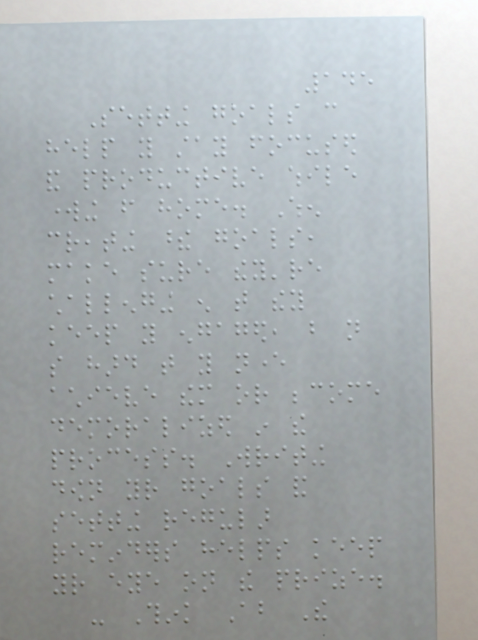145
Setting goals can
help you stay focused
and productive while
working from home. When
creating these goals,
make sure they're
challenging enough that they
keep you engaged, but not
so hard that you never
achieve them or become
demoralized in the
process. Writing
down your goals and
setting regular
reminders helps keep
your eye on the prize.
- Think About The
